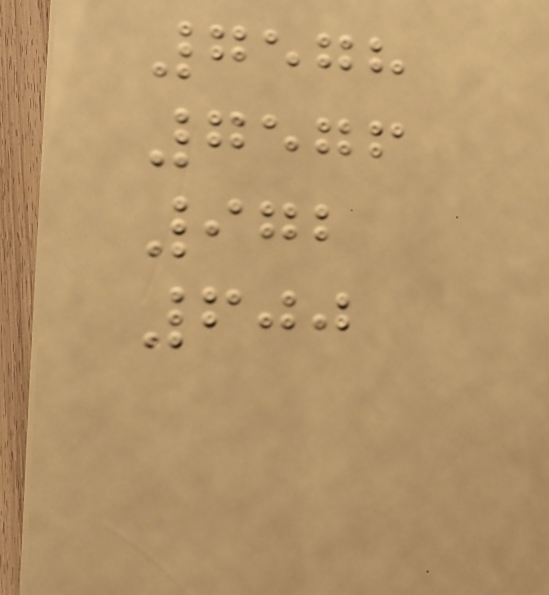7578
7576
972
600
